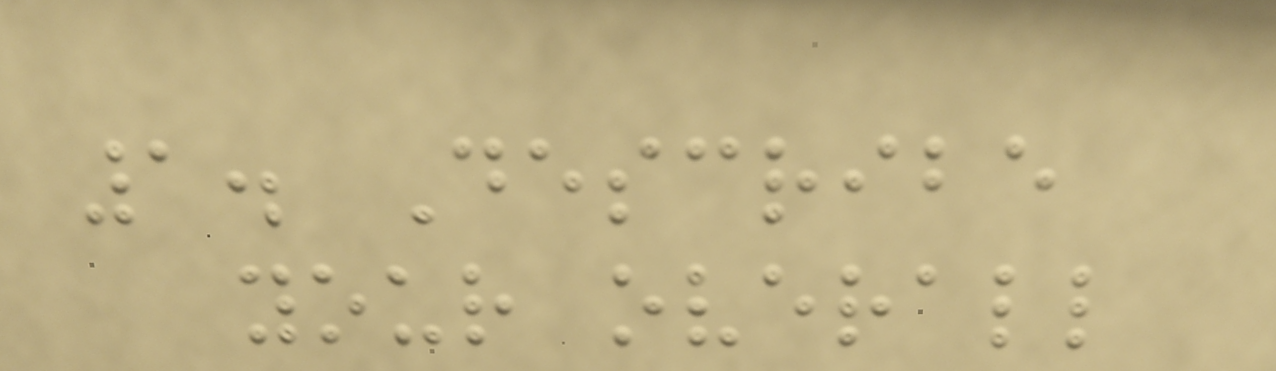1. Describe
your overall
